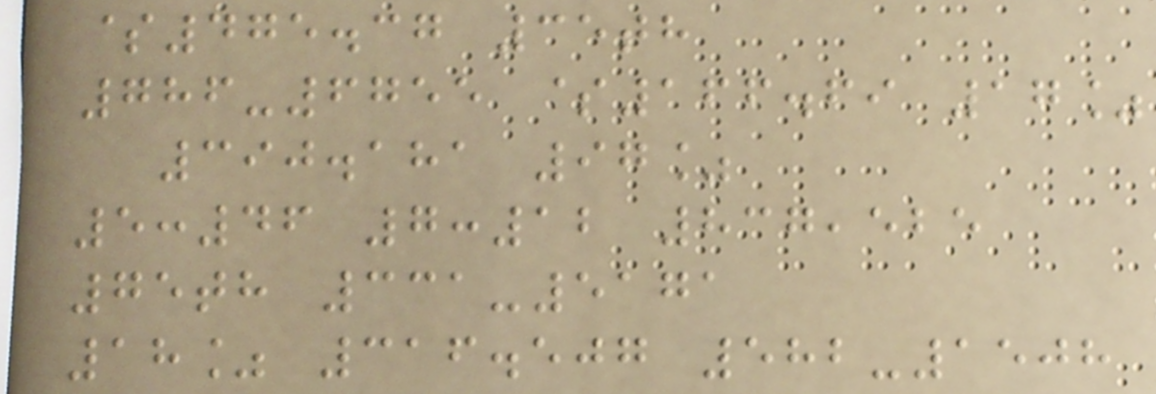$475.37 35th
786-6755 $166.69 17%
390.181 97%
5:46 7:12 837,525
75th 331-5171
18% 316.507 582-1508
